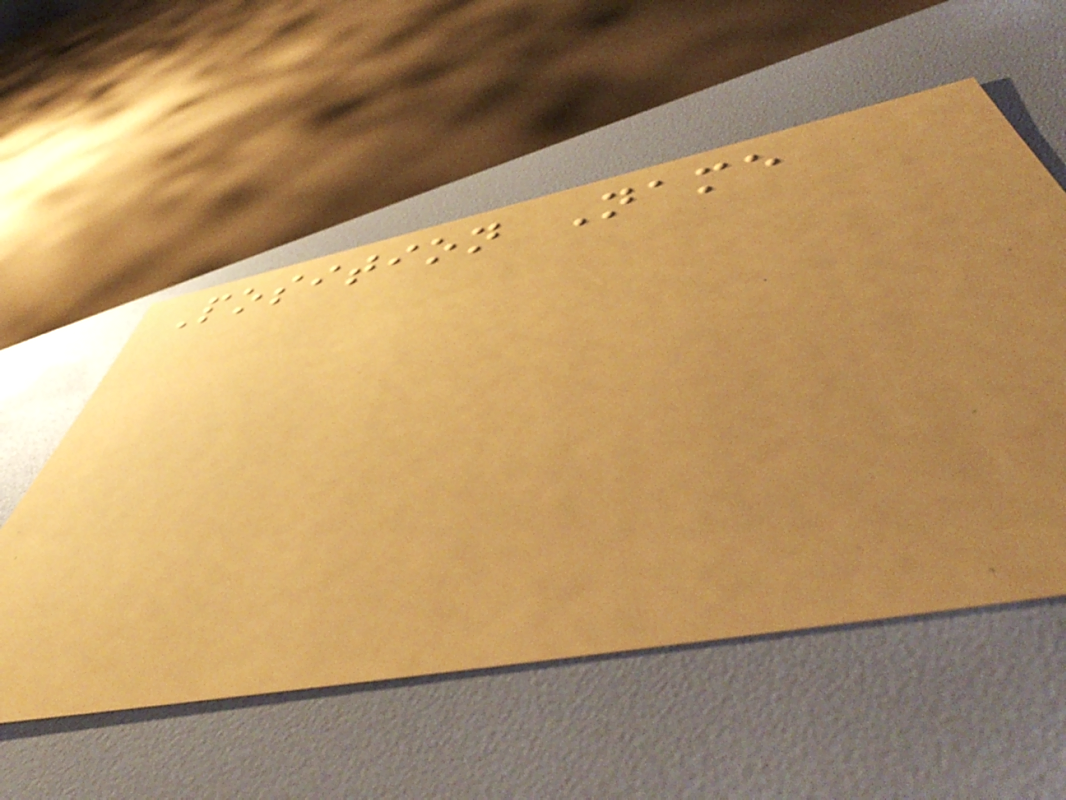Position Name
